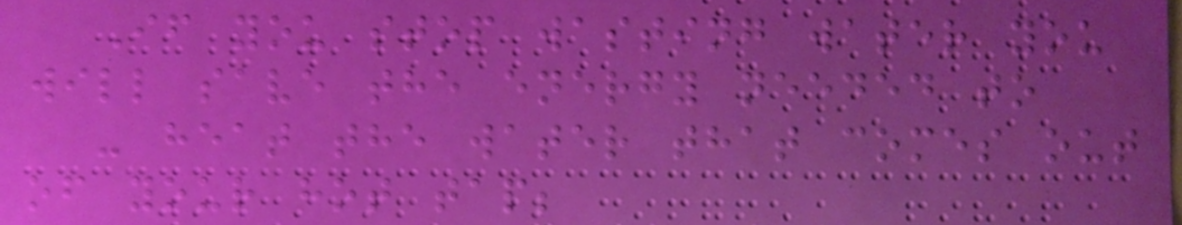If you stop wasting water you
will save the energy needed to
- heat the water that comes out
of your hot tap;
